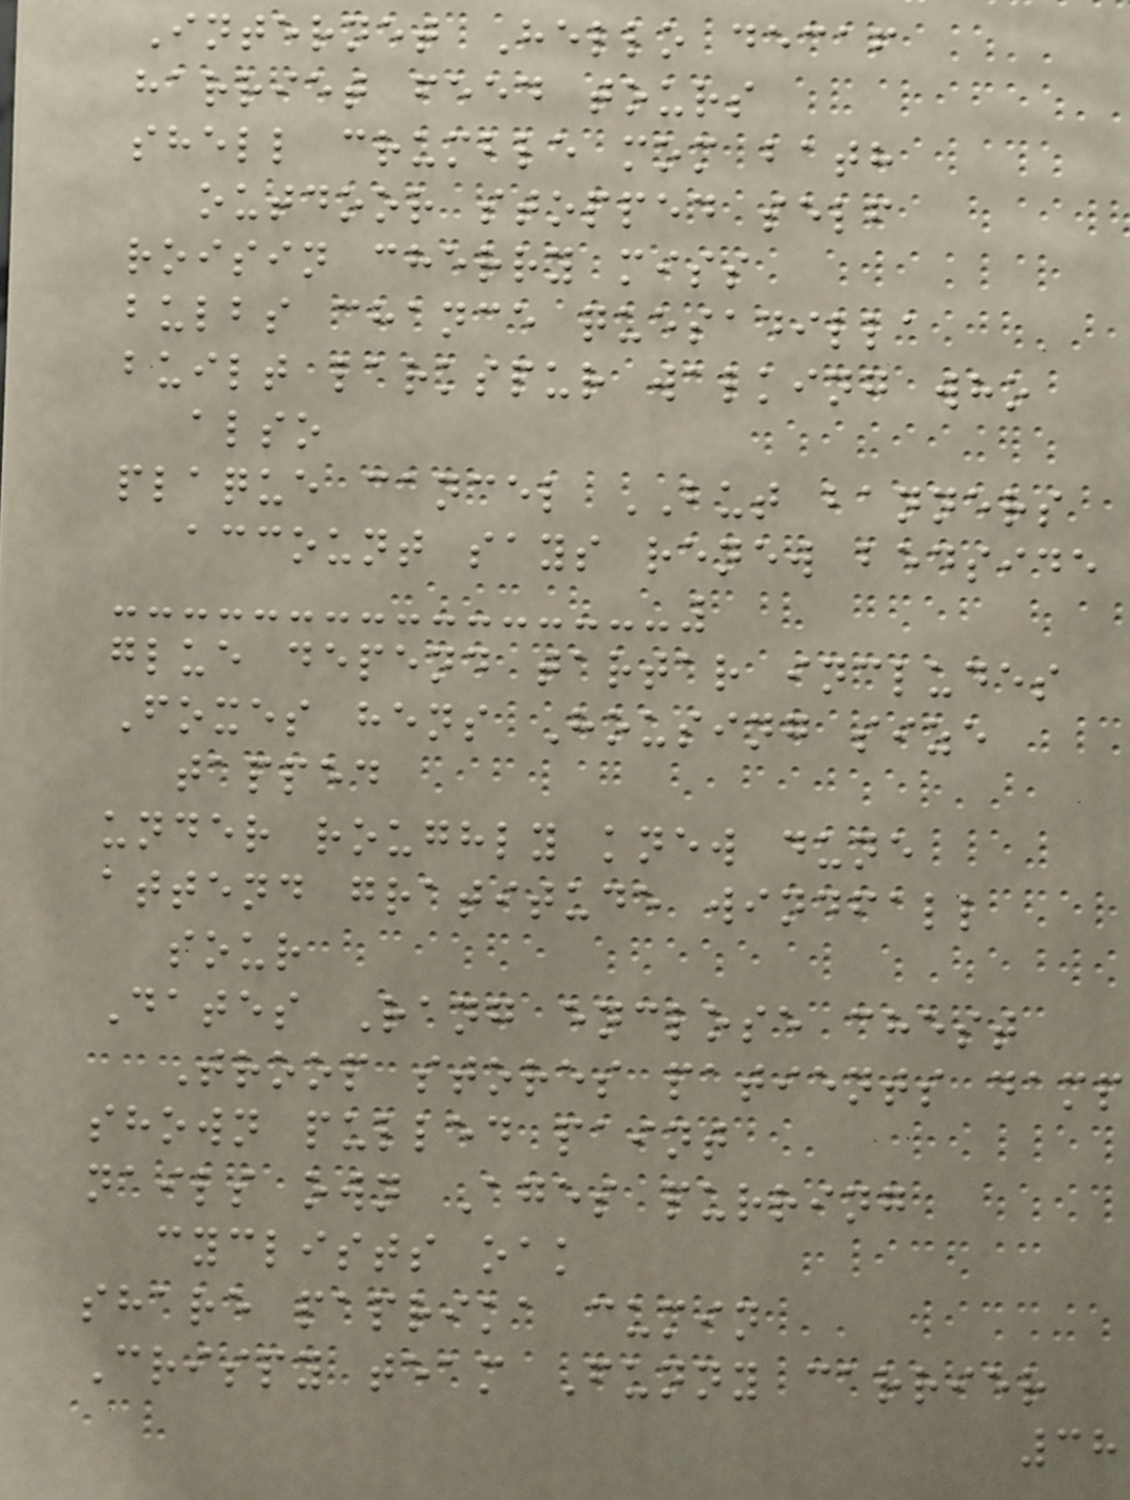Internet Hello decaf
harriet feed tours
shell crumble mom bath
outdoor stopped self
roisin cherry miss
bulbs chance quesadilla
built larkspur walking who
also
plaque cancel BUT banners
account says renew bedside
glue depend tartar includes
Foxes hens Housing size
tapped
under roughly knew dune
attend gratitude windfall
sour
Dates Rang enclose chest
Troop stores patients damp
shown pulled paint
nails own Ages purring
cyclists oak
share paprika cumin
Crispy team Funny carrier
38
